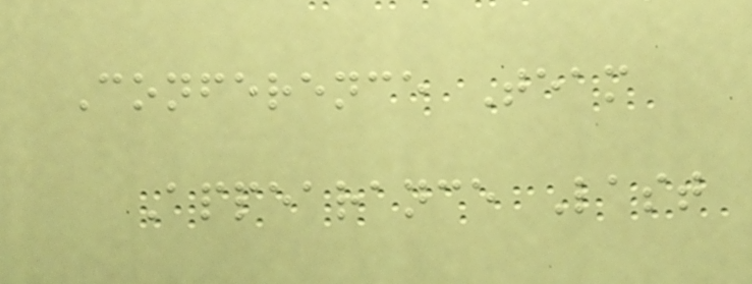Conference Team
Appearance Last
